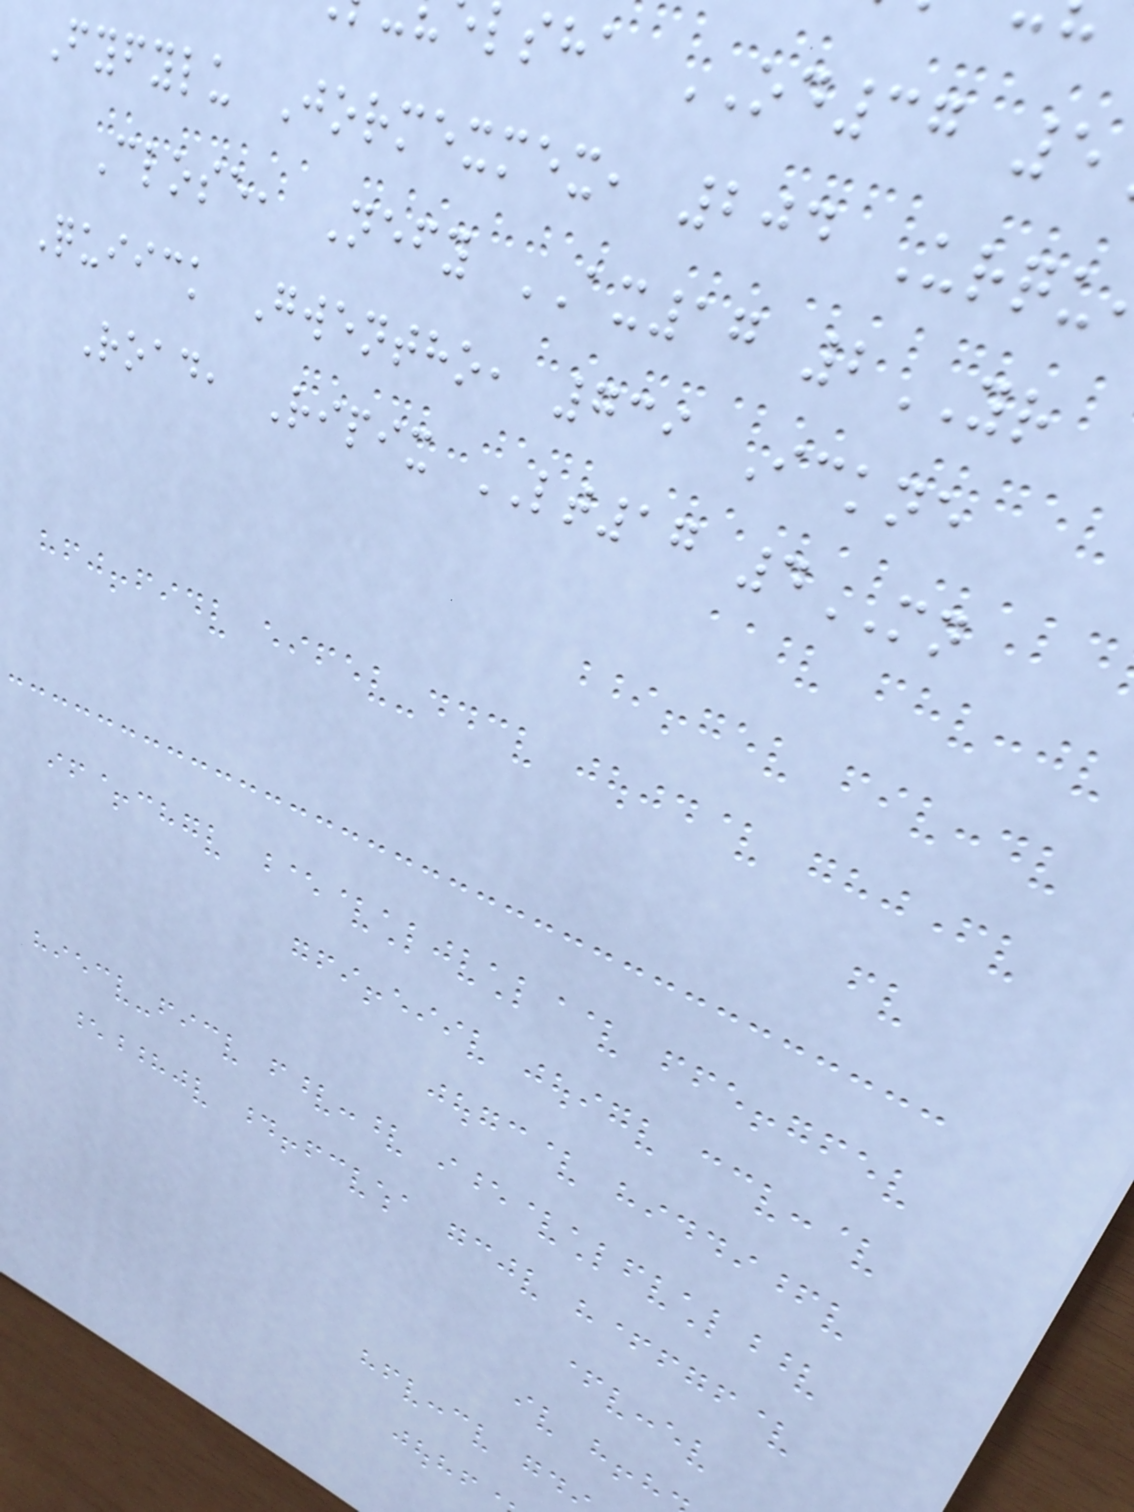lsha OD37 5
Fyfylu Jormexmex, 204 Urqu
Close, Nefy AX17 2YR
Quiick Gwentho, 739 Ickne
Road, Ripix LT17 4MN
